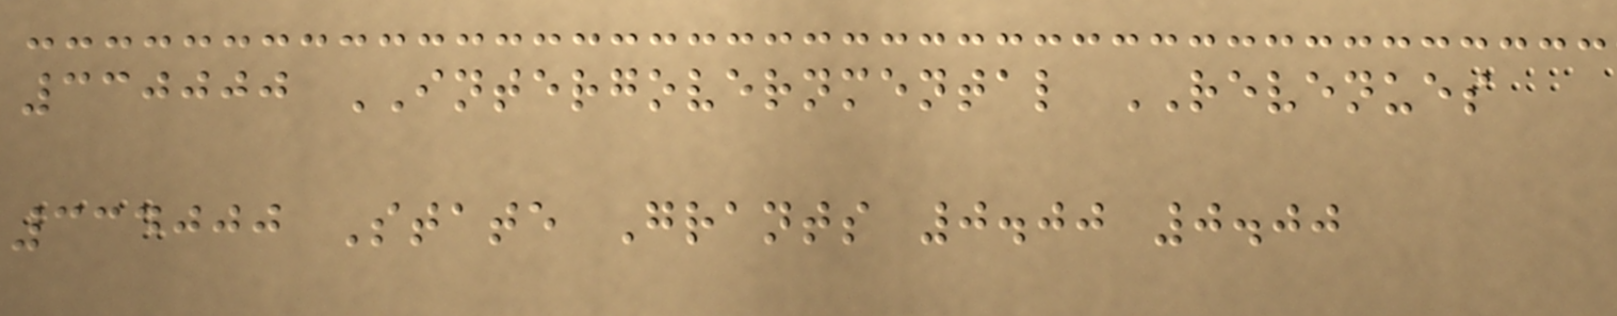330000 INTERGOVERNMENTAL REVENUES
334000 State Grants 0.00 0.00
